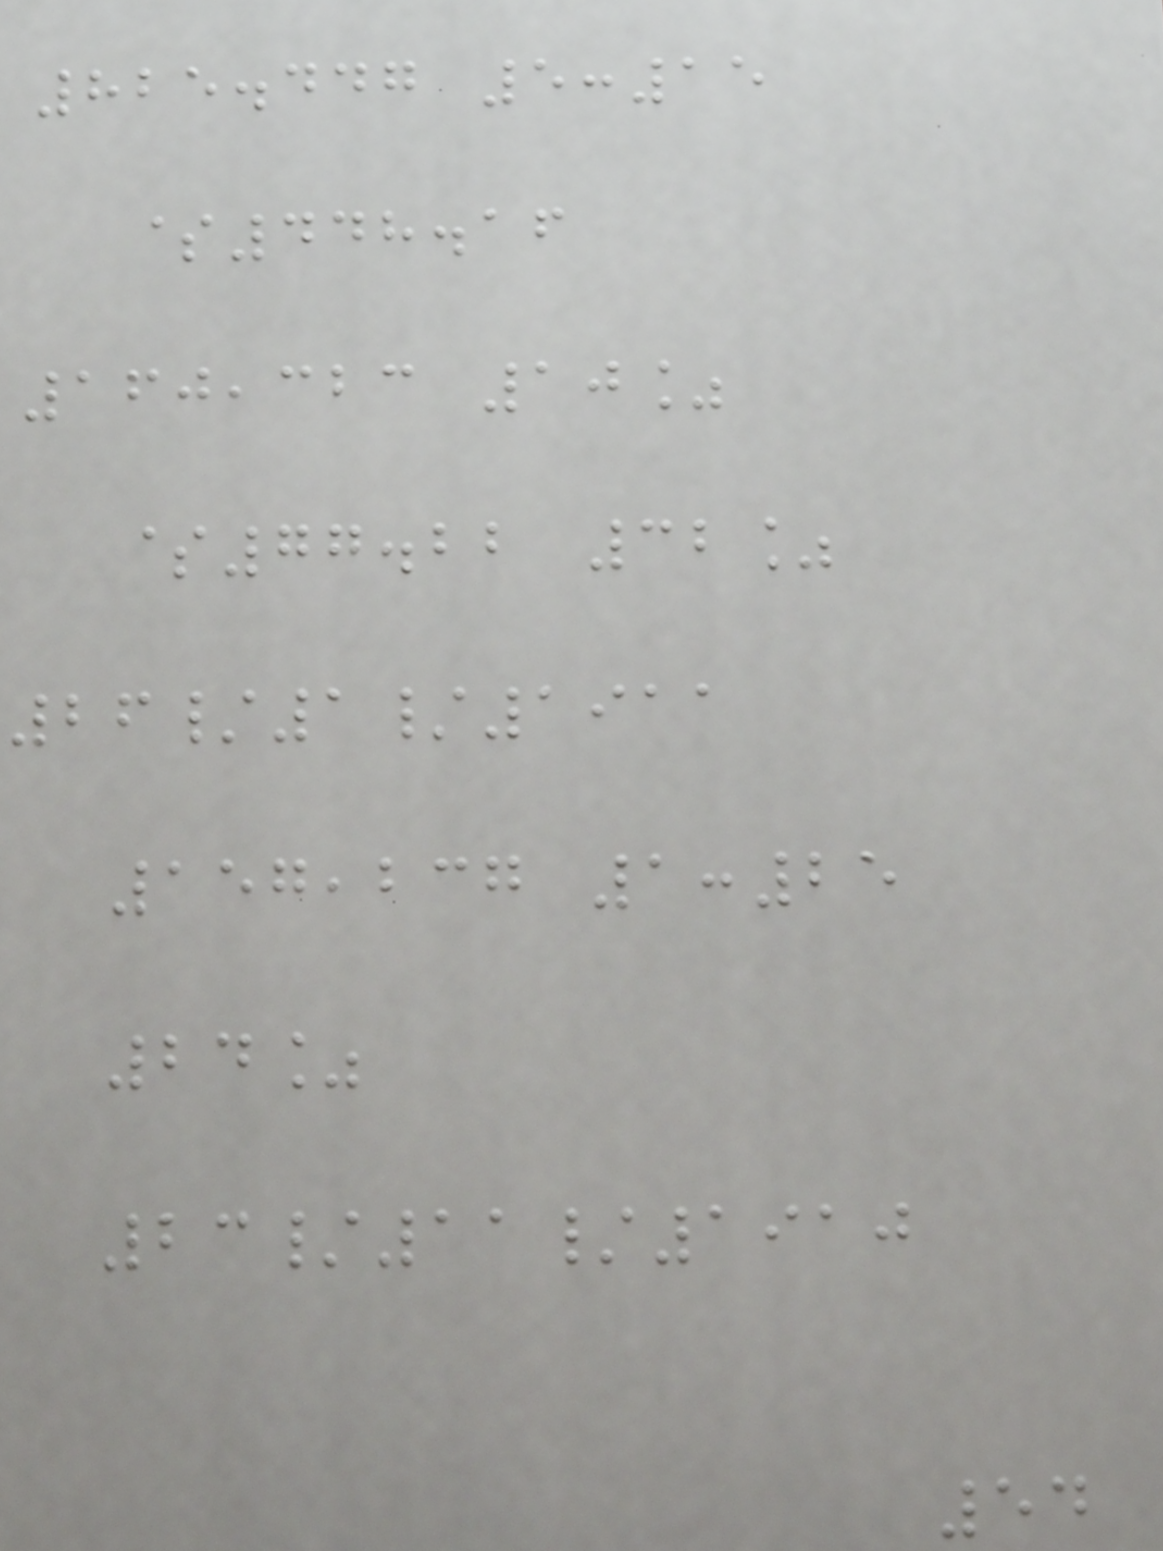825.447 5:15
$448.16
160,323 10%
$77.22 32%
26/1/1911
157,237 1:25
24%
23/11/1910
54
